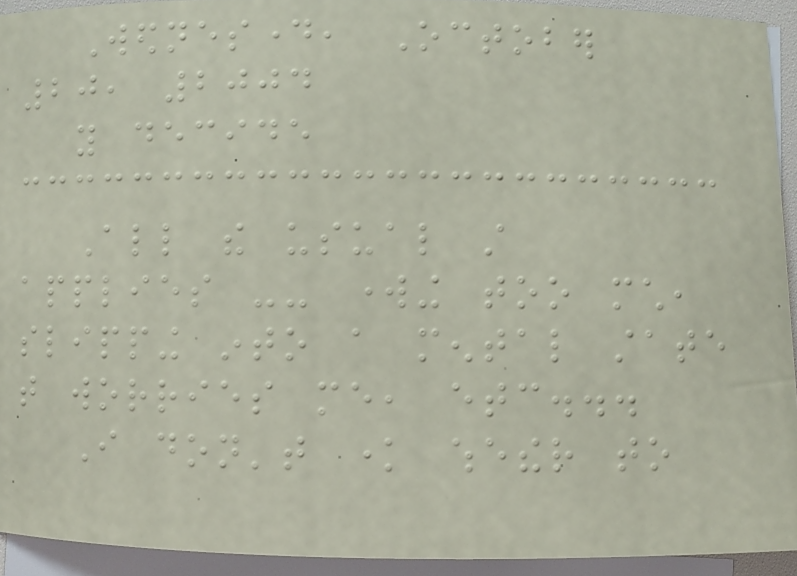Wednesday, October
20, 2004
you decide
All the usual still
applies -- working too much,
slipping into a mental state
that worries me, etc...
I don't know whether to
